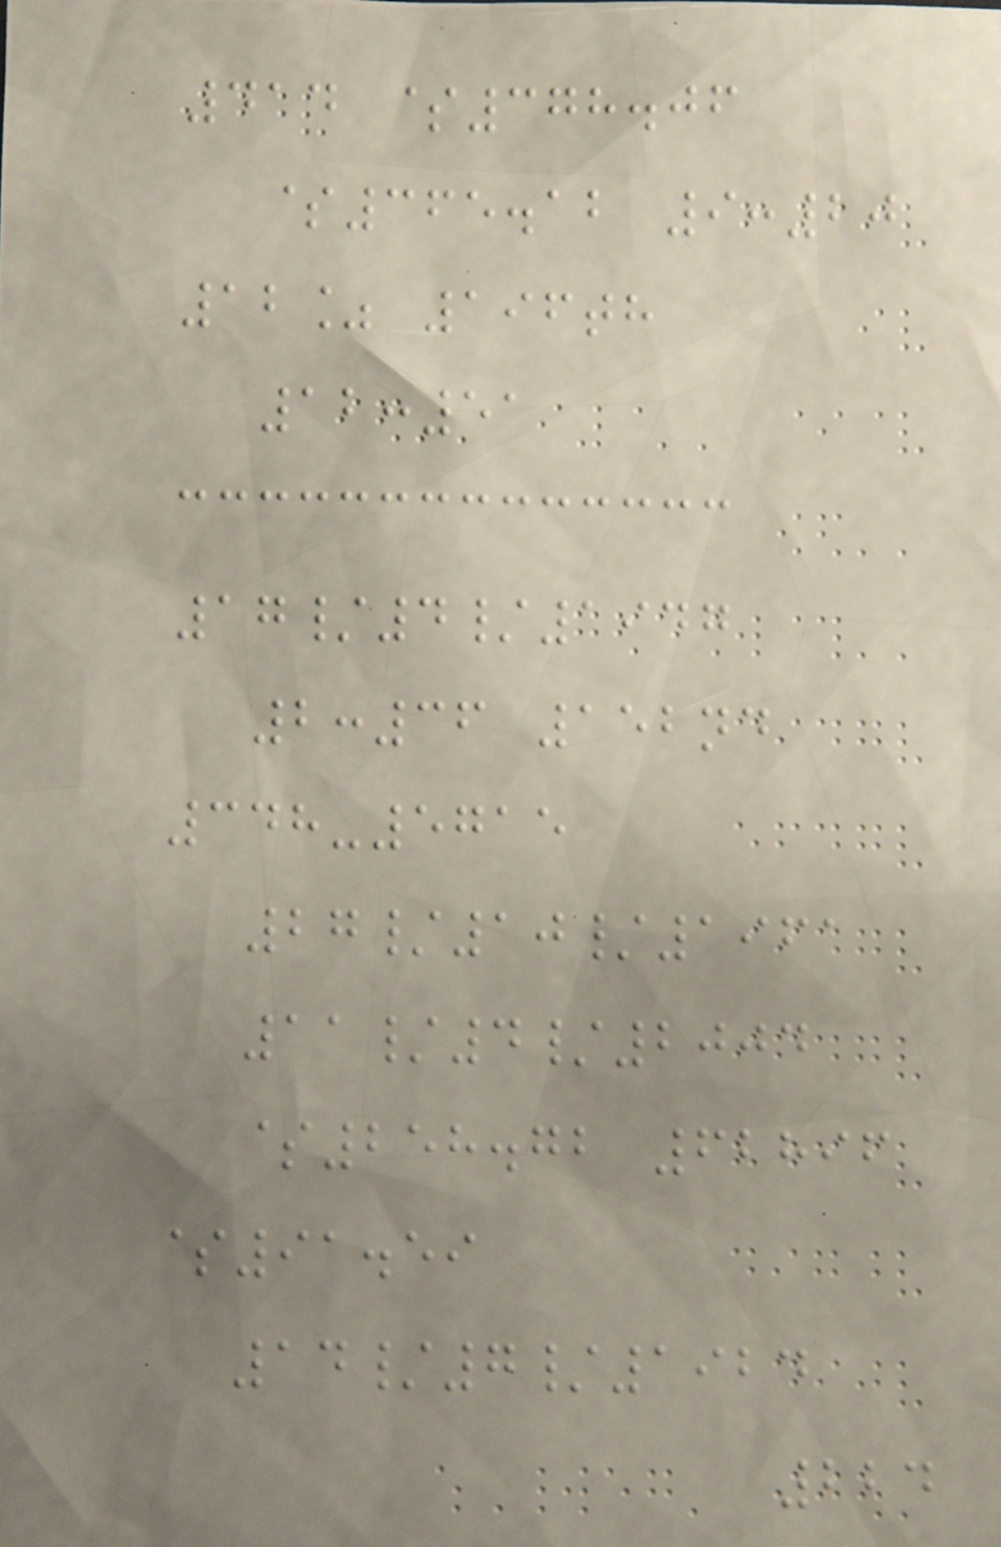414 $378.06
$365.12 9:20
12% 196th
12:51
17/4/1947
2:36 152nd
348-5715
27/10/1961
11/4/2004
$258.72 62896
$91.59
14/7/1924
224
